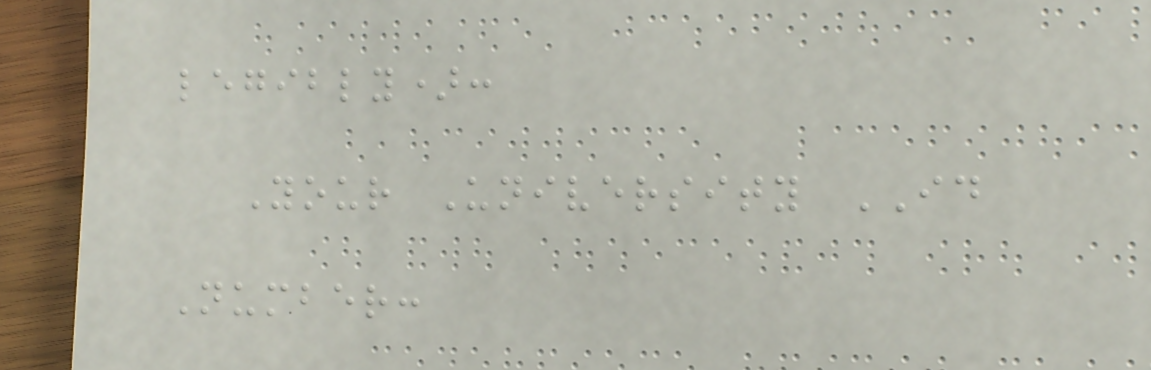legibly):
Your University ID
Number:
